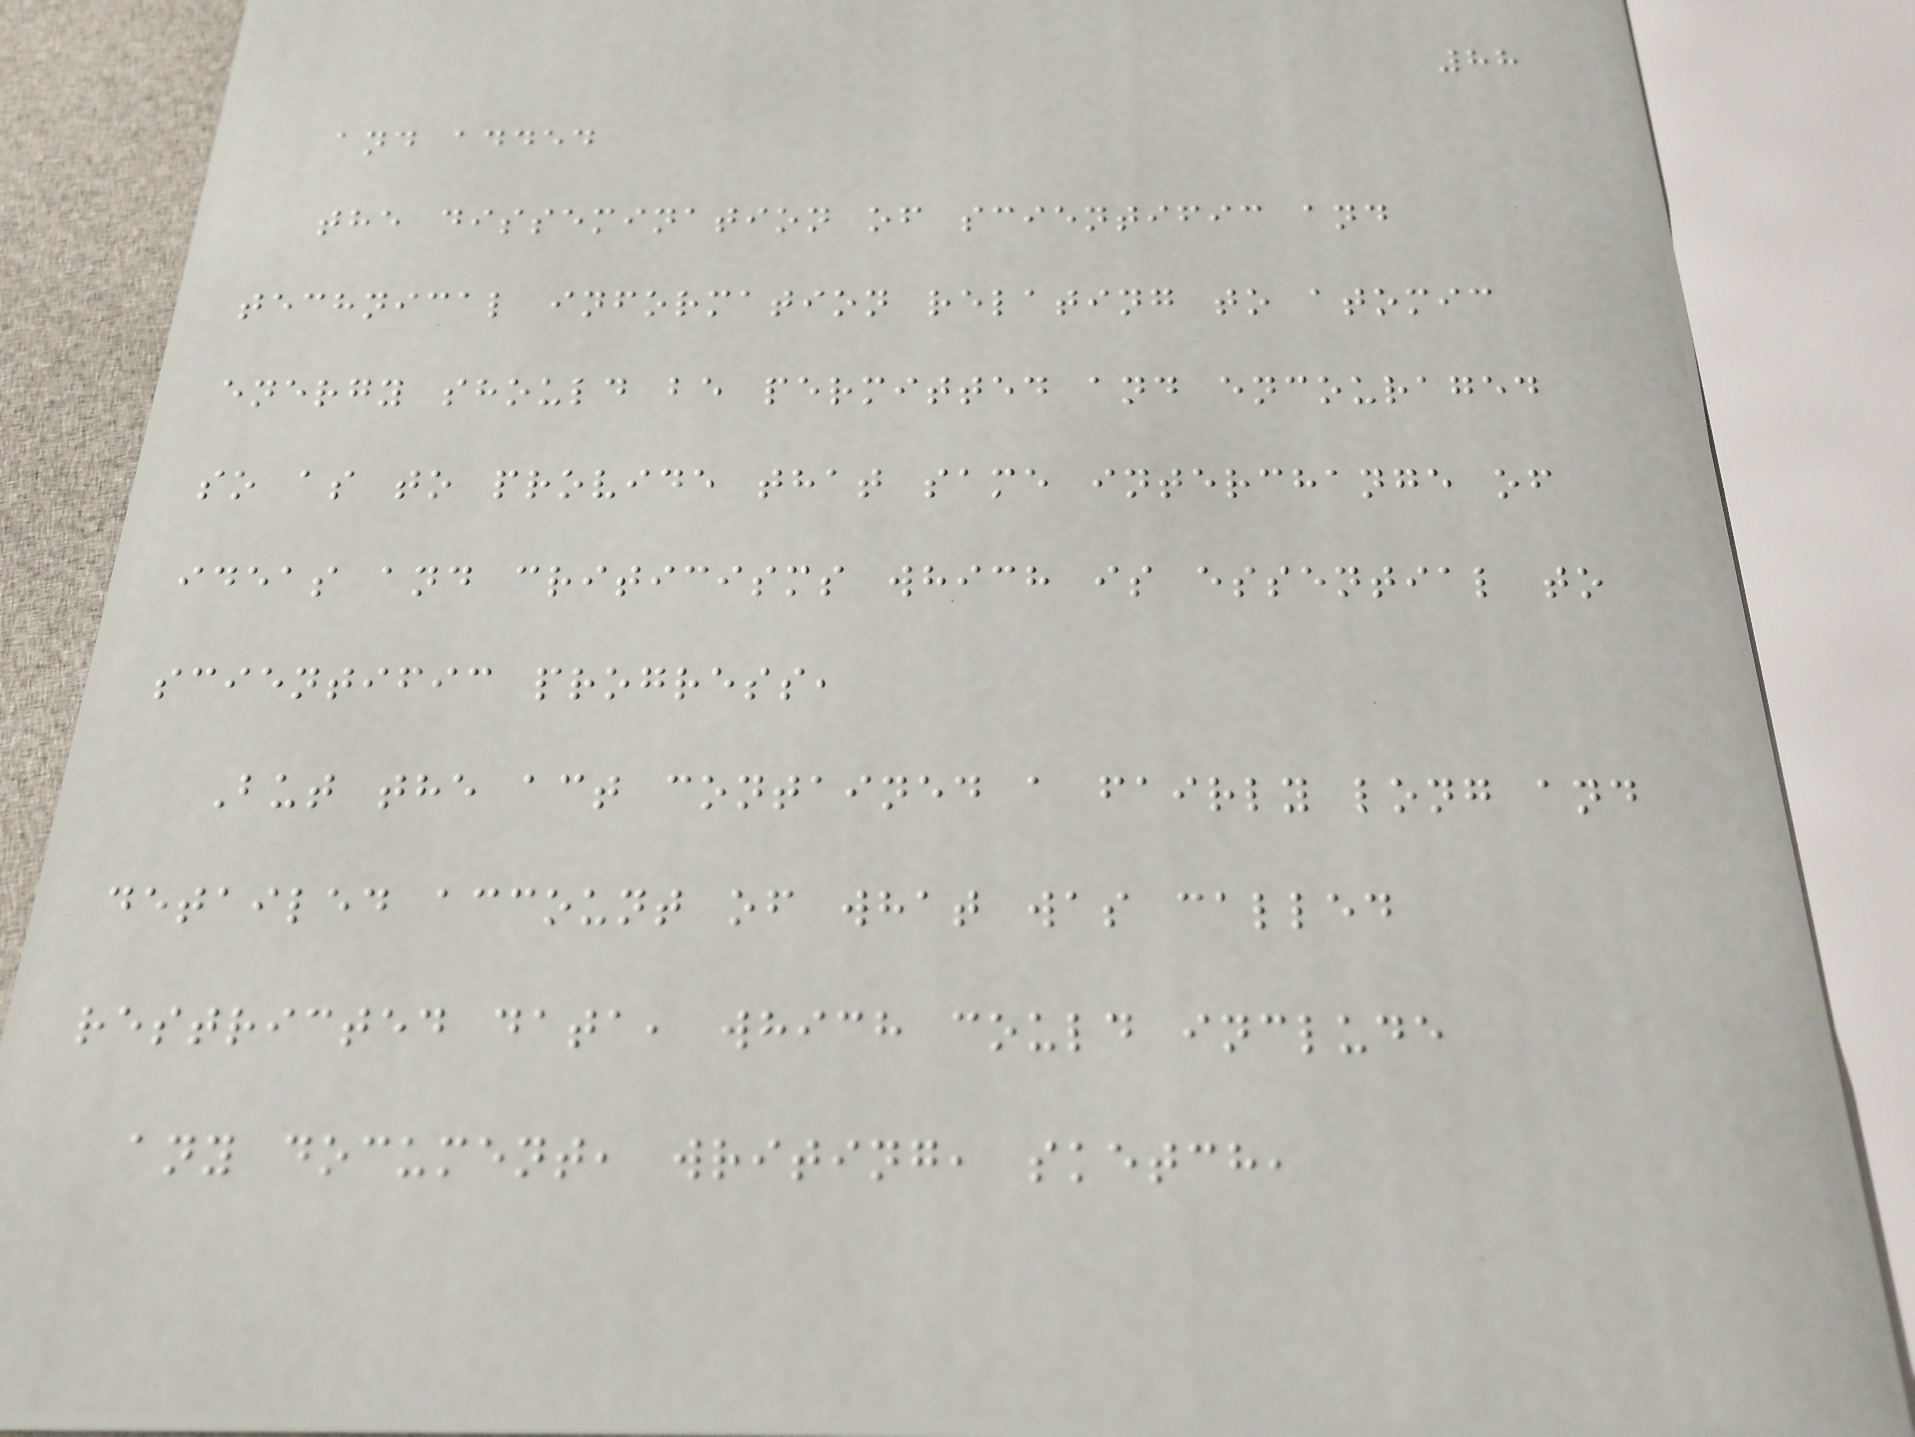88
and added
the dissemination of scientific and
technical information relating to atomic
energy should be permitted and encouraged
so as to provide that same interchange of
ideas and criticisms which is essential to
scientific progress,
But the act contained a fairly long and
detailed account of what was called
restricted data, which could include
any document, writing, sketch,
